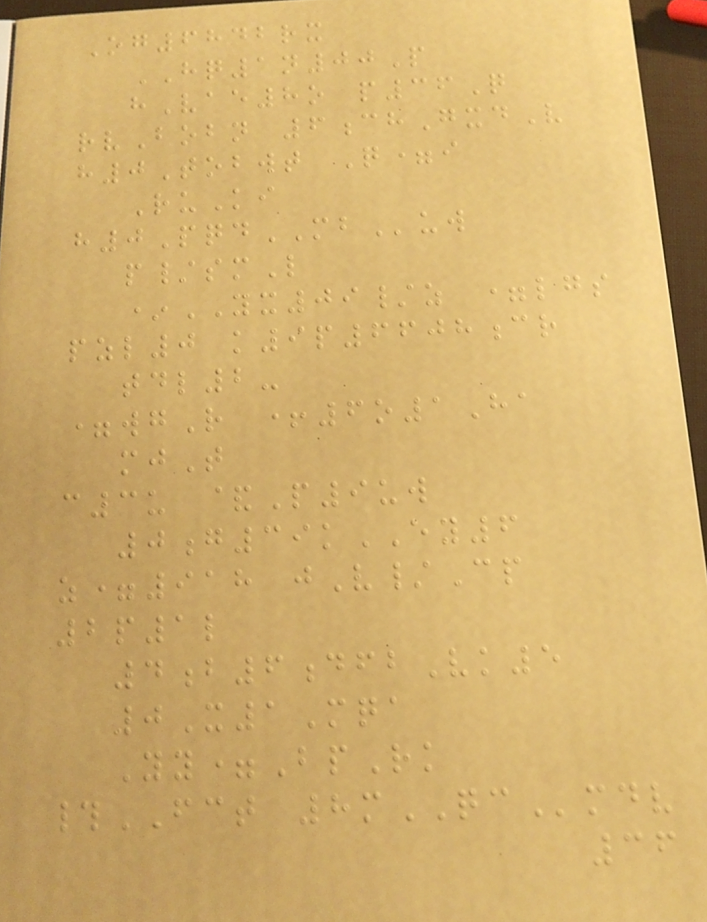Og6842rx
HQ1n00P
hVae8o p36Q
rvBobn 6chGxdV
h0Tobwt Q=i
RuKi
h0PqdMBuw
p/smL
*YX09/z =lgs
pzl0 k9p6608cr
tdl2-
=wgR +6o1Ha
mjT
c3u &P9uw
0g39kEY6
z=918 jV/Cp
2p1l
4b6dfbVk5
0X1Mqa
Yy=BpRk
#FCT 8mQCmdv
36
